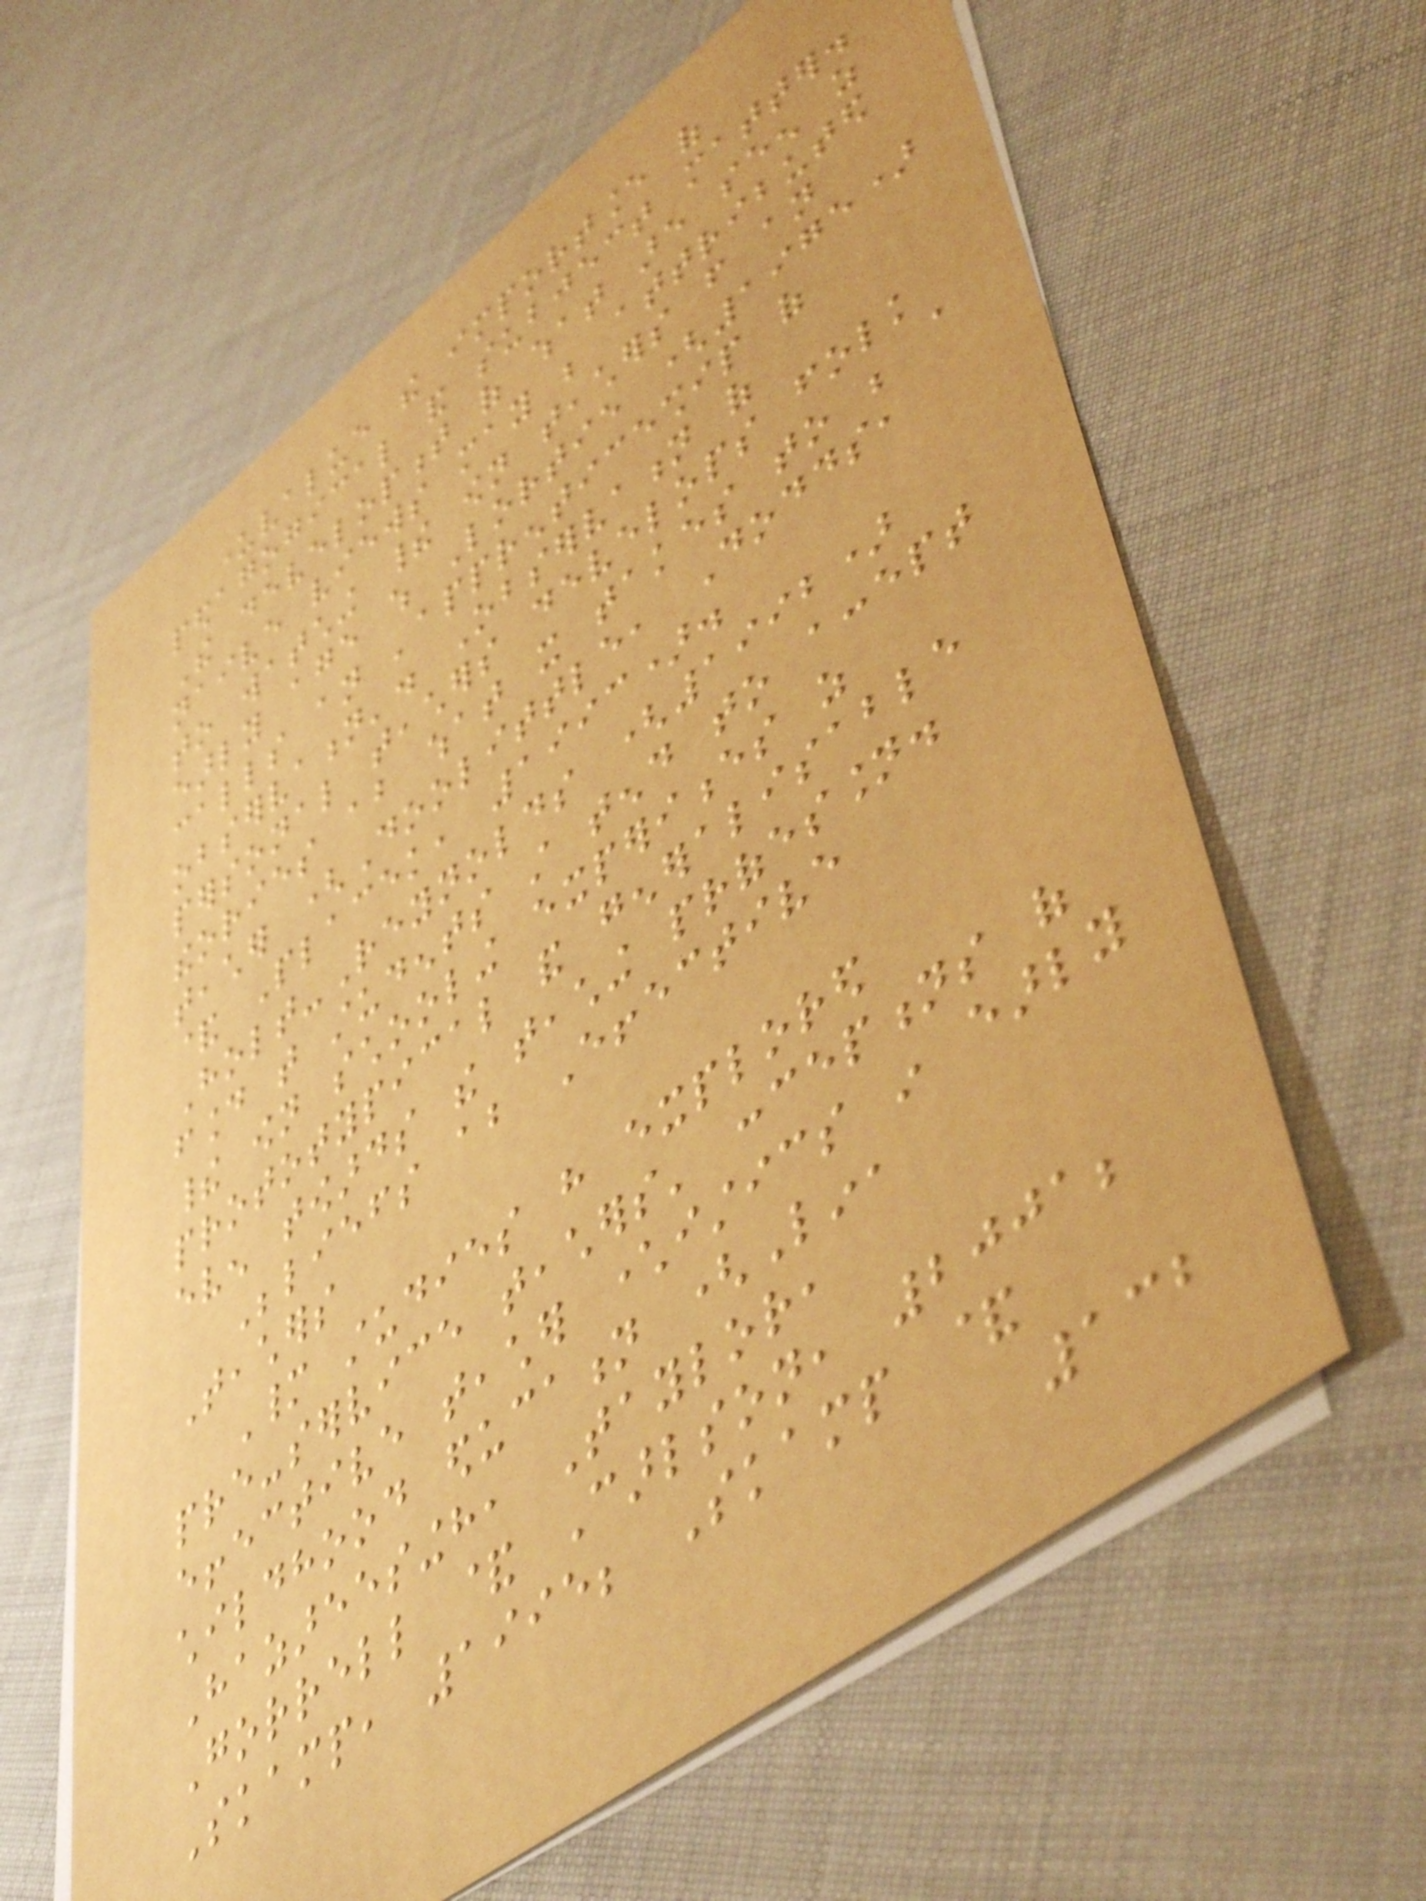undervalue the importance of
pedagogical and subject matter.
The development of what are seen as
naive views may be attributed
to watching their own teachers from an
early age which Lortie (1975)
calls an 'apprenticeship of
observation'. Observation of
personal teachers develops folk
theories about what it takes to be a
teacher (Doolittle, Dodds,
& Placek, 1993).
Holt-Reynolds (1992)
found that students still tend to accept
their own schooling experiences as
prototypical and generalisable
even towards the teaching profession.
Beliefs about Effective
Teachers
Many studies have explored
pre-service teachers' conceptions of
effective teacher characteristics in early
childhood education (Lin,
Hazareesingh, Taylor,
Gorrell & Carlson, 2001;
Skamp, 1995; Skamp &
132
